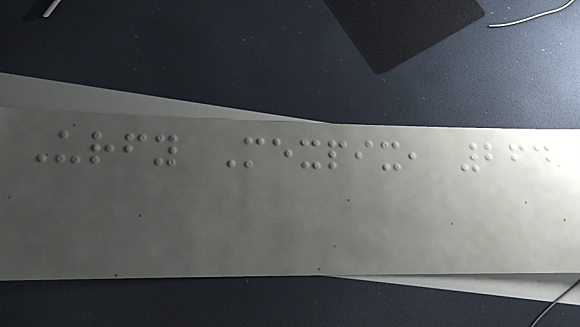Urfy Mexpix, 264
